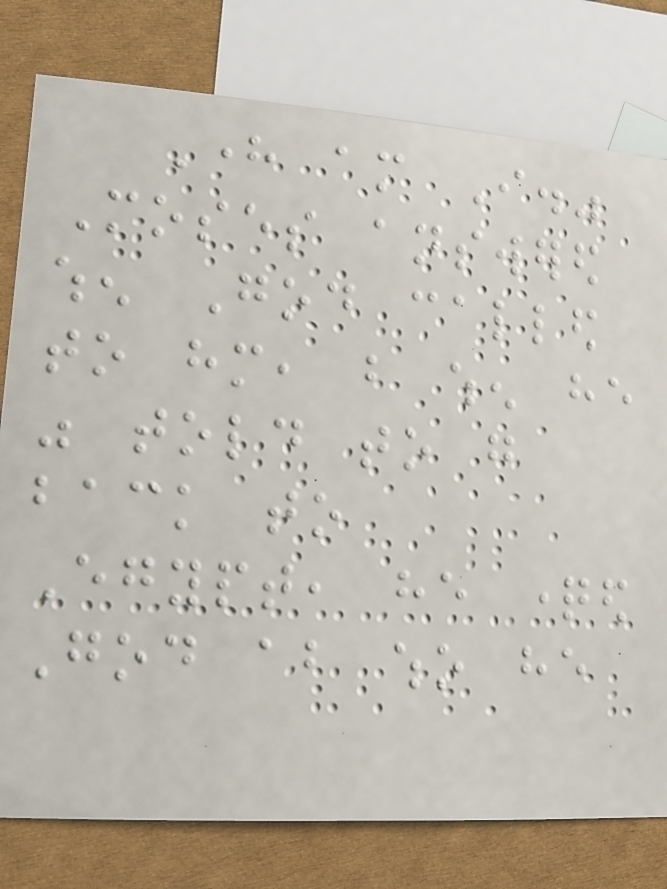Here am I."
Moses answered
when God called
to him, but when he
was told to go
back to
Egypt, he questioned
God about who he
